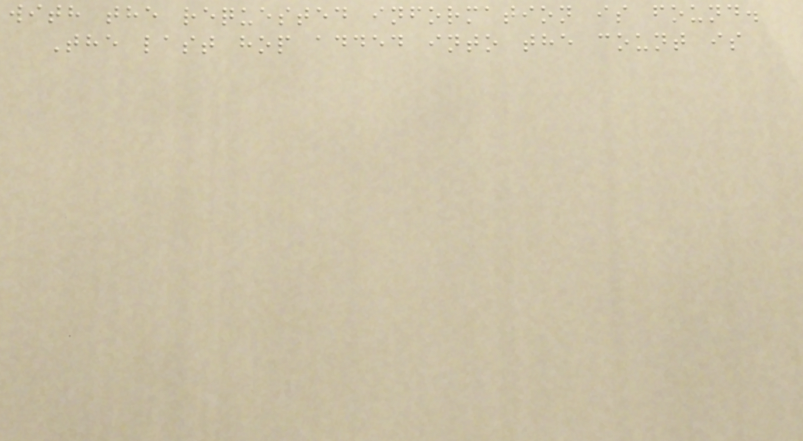with the requested information is found.
The last hop added into the count is
